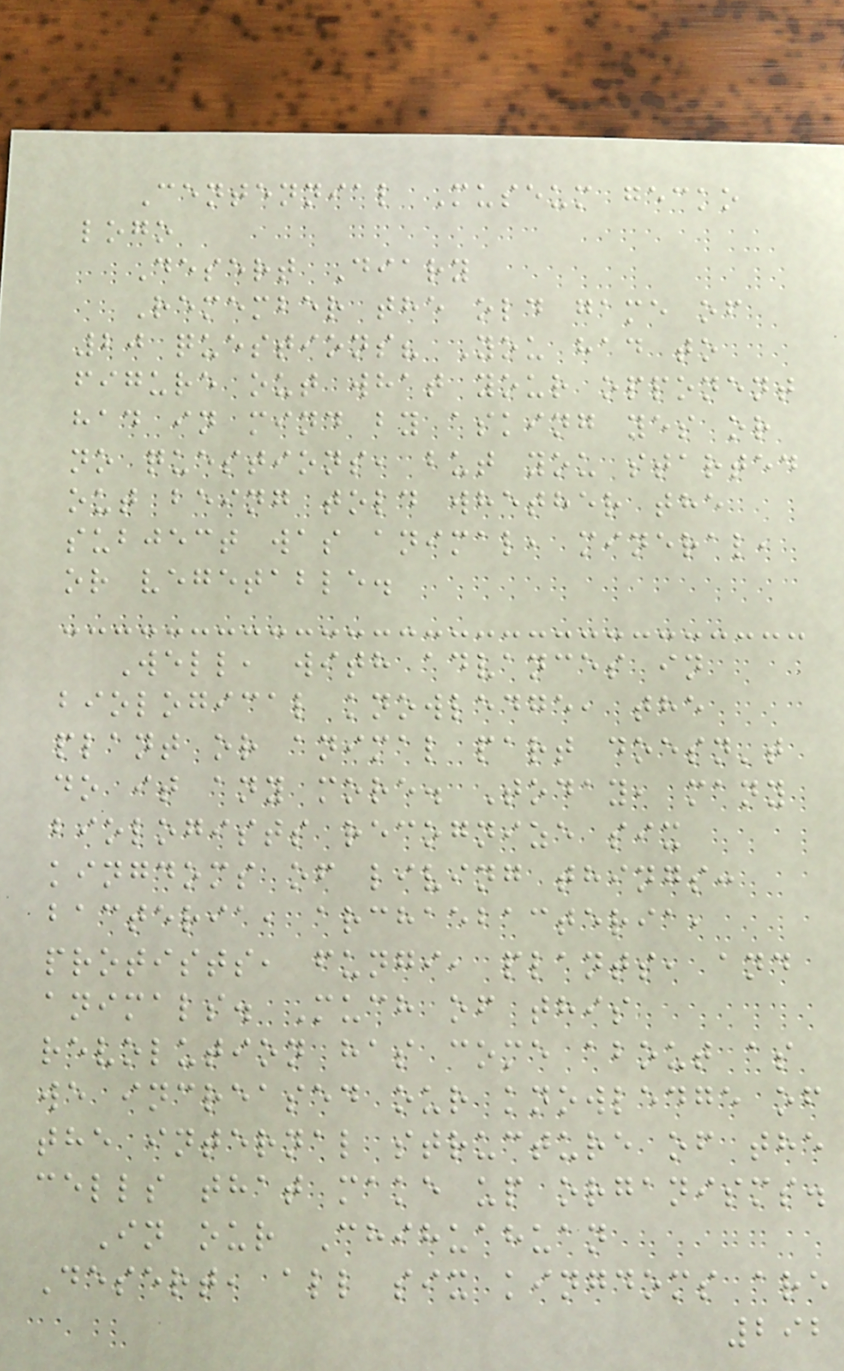Centennial Museum gecko
logo
Desert Diary
Remember the old game of
20 questions? You had to
figure out what your opponent
had in mind by asking yes or
no questions, but you started
out being told whether the
subject was animal, mineral,
or vegetable.
Well, with advances in
biological knowledge, the
plant or animal part doesn't
do it any more. Today, many
biologists recognize six
kingdoms of living things:
bacteria, archaebacteria,
protists, fungi, plants, and
animals. Much of this
revolution has come about as
we increased our knowledge of
the internal structure of the
cells that make up organisms.
In our Chihuahuan
Desert, all six kingdoms are
292
